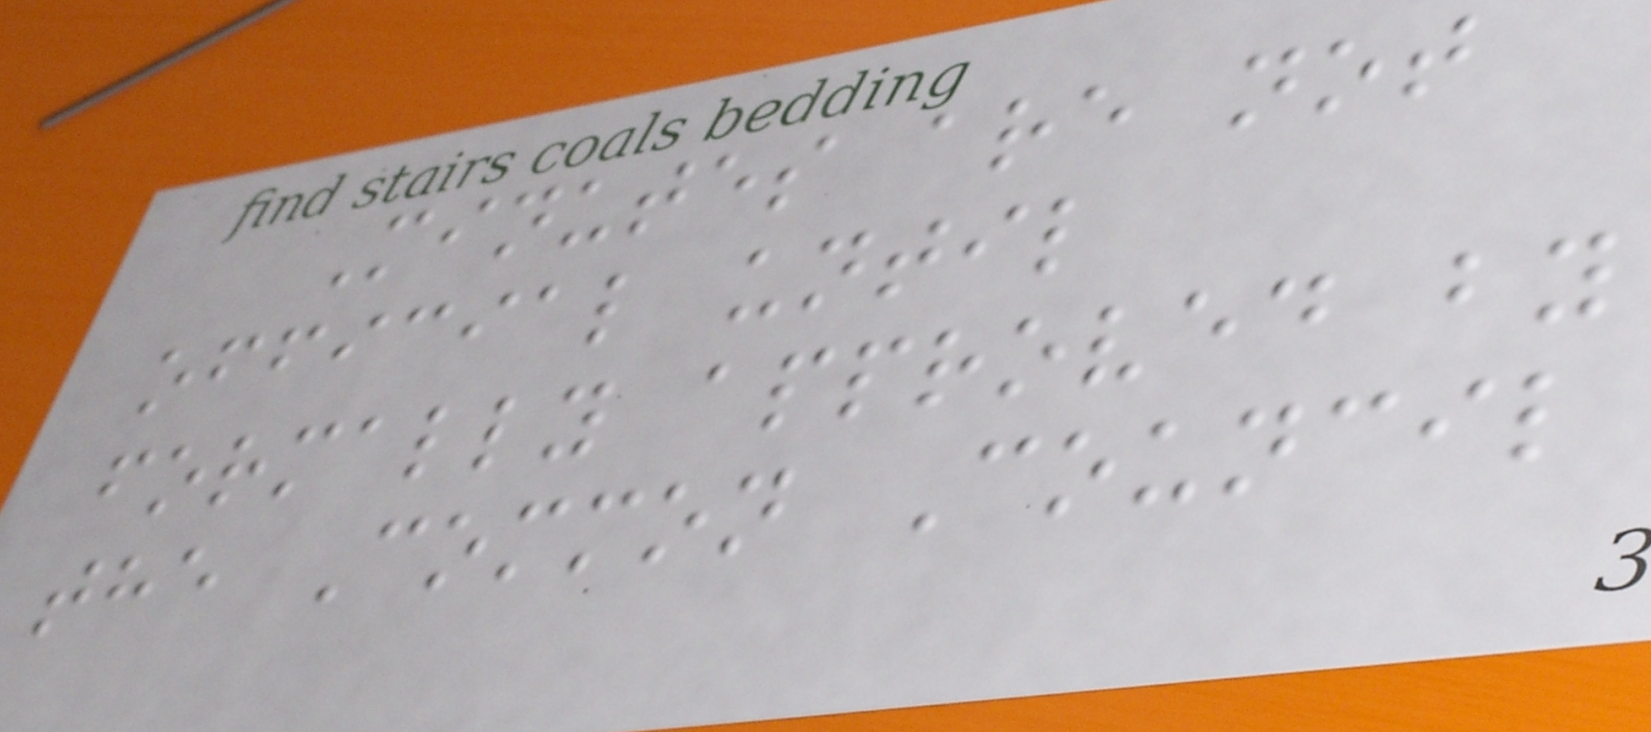Minutes are not
official until
formally approved by
the Common Council
